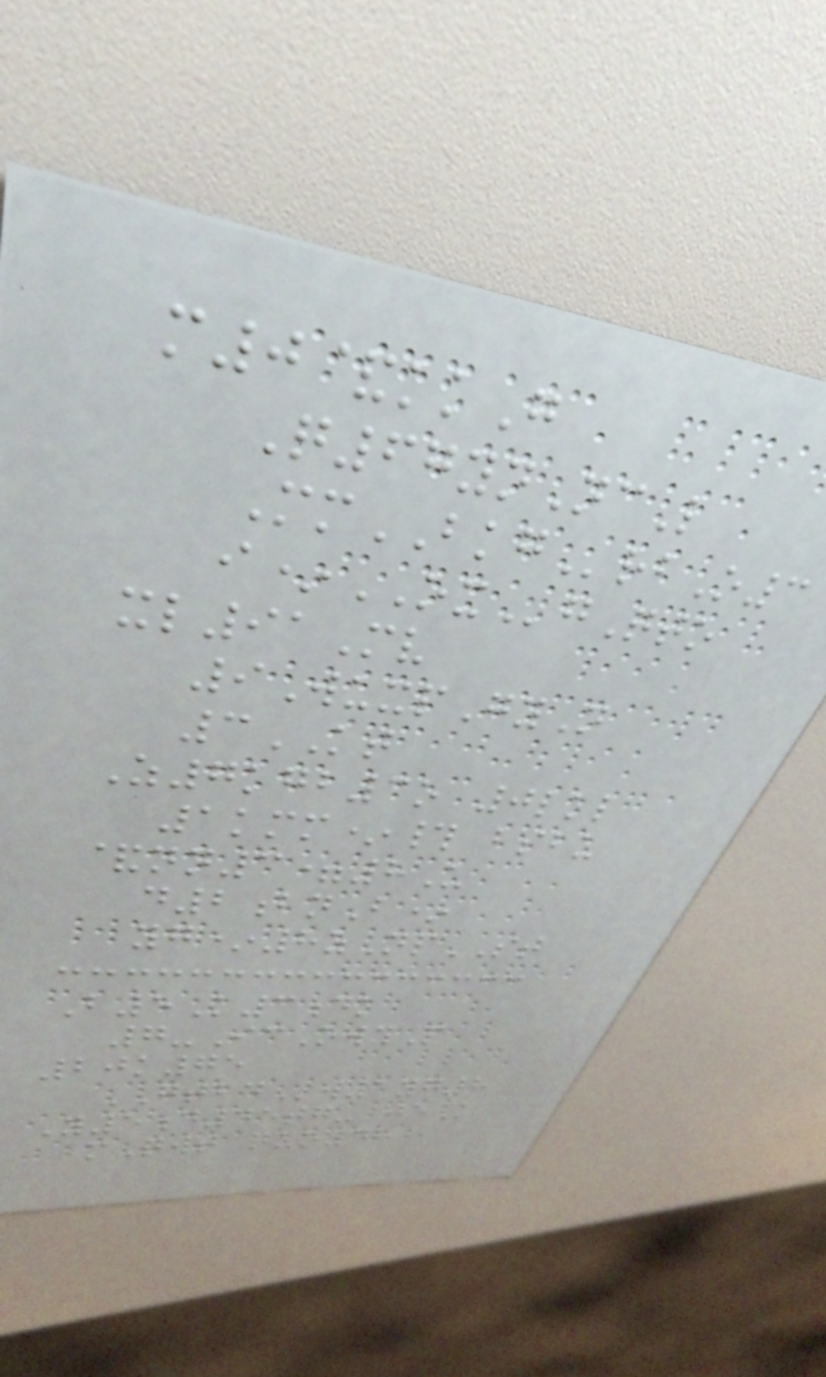m0&kkG
Q67ynNcL
MmBKGrbO3
i*OXgQto
xl91Mv
9WuxpGyN
3KT
Z7kgb3o 0lkl
1kmm*# bsbu
&nn3=8U
d2bnB*
yg*8zNpST
B5K3dk
7-IcOwyP
20k75
GTBDw1yg8
Y5d45tg- jeK
mQwt quo48
